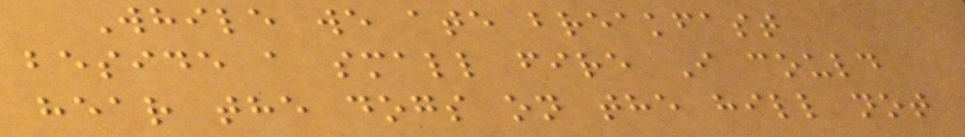While we ate breakfast
beside a small fire I could
hear the dogs on the hill not
